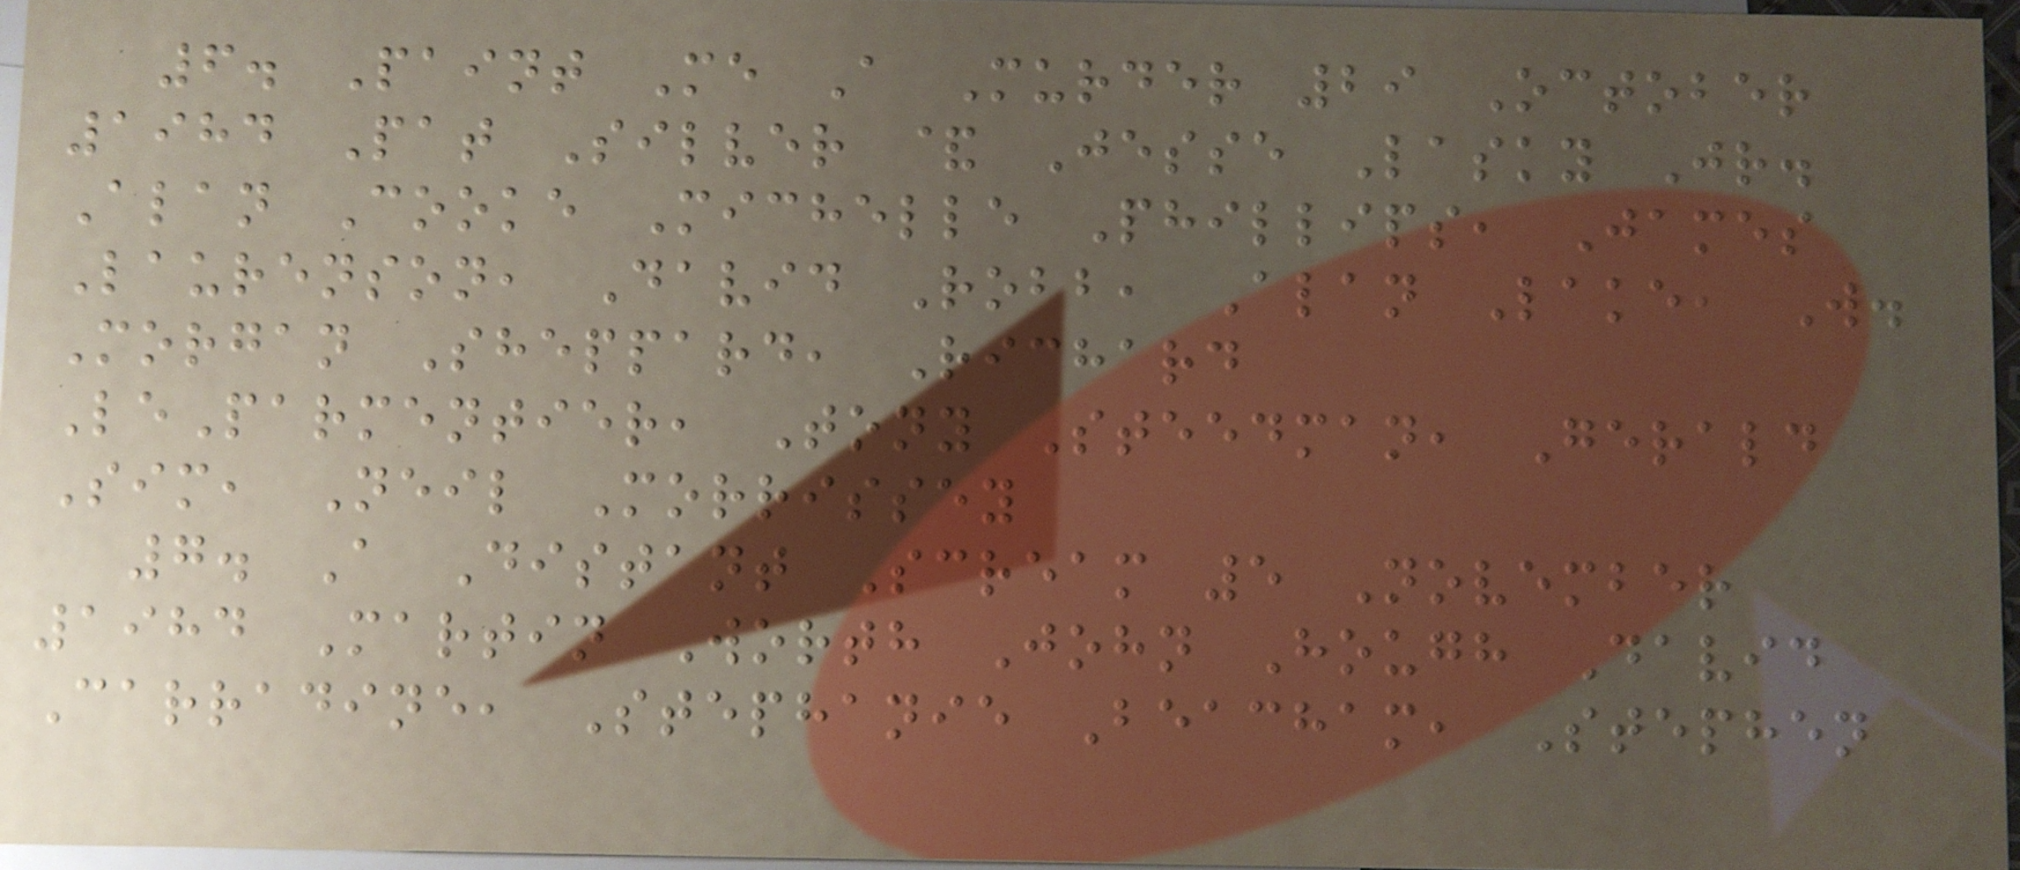6. Paint Me A Murder 29 October
1984 Pat Silver & Jesse Lasky Jr.
Alan Cooke Michelle Phillips, James
Laurenson, David Robb, Alan Lake, W.
Morgan Sheppard, Richard
LeParmentier, Tony Steedman, Gerald
Sim, Neil Morrissey
7. A Distant Scream 5 November
1984 Martin Worth John Hough David
Carradine, Stephanie Beacham, Stephen
